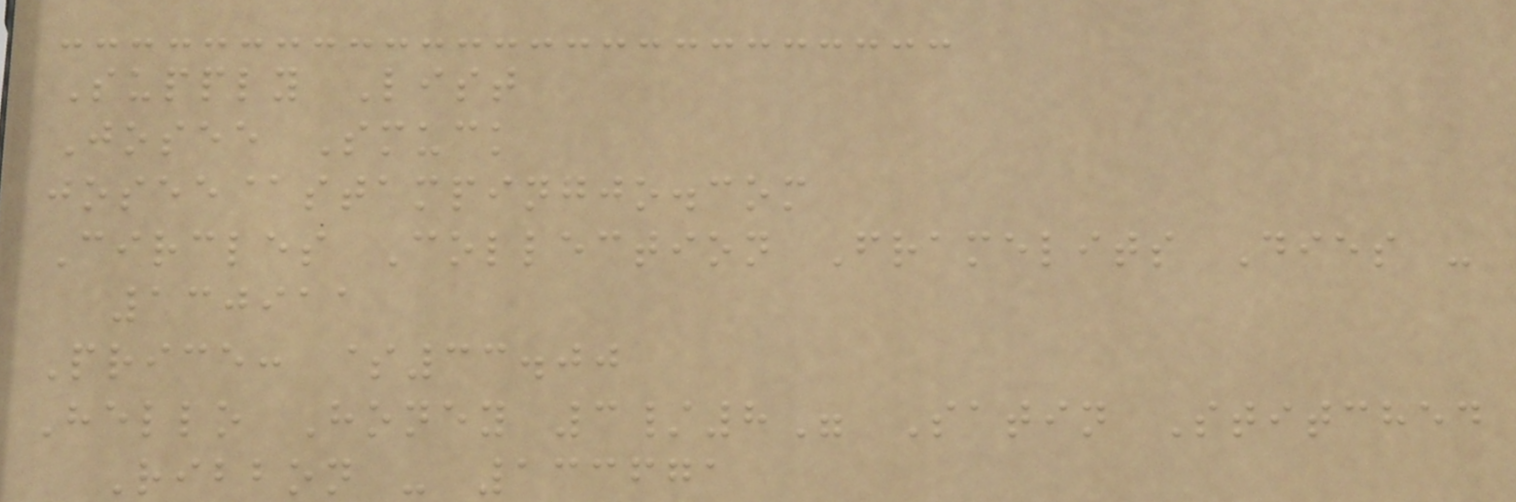Supply List
Josee Smuck
josee@stampingjo.com
Circles Collection Framelits Dies -
130911
Price: $33.00
Hello Honey 3/8" Satin Stitched
Ribbon - 133671
